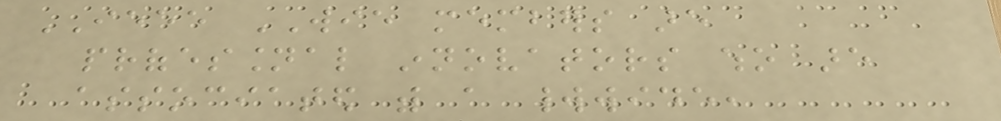IEEE WIE members are
professional innovators who are
associated with a worldwide,
